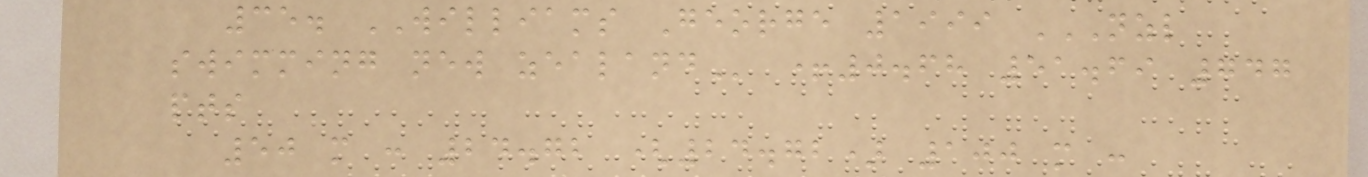35. WILLIAMS George 1999 NZL
SWIMMING NEW ZEALAND +0.68 51.69 747
pts
50 m : 24.72 (24.72) 100 m :
